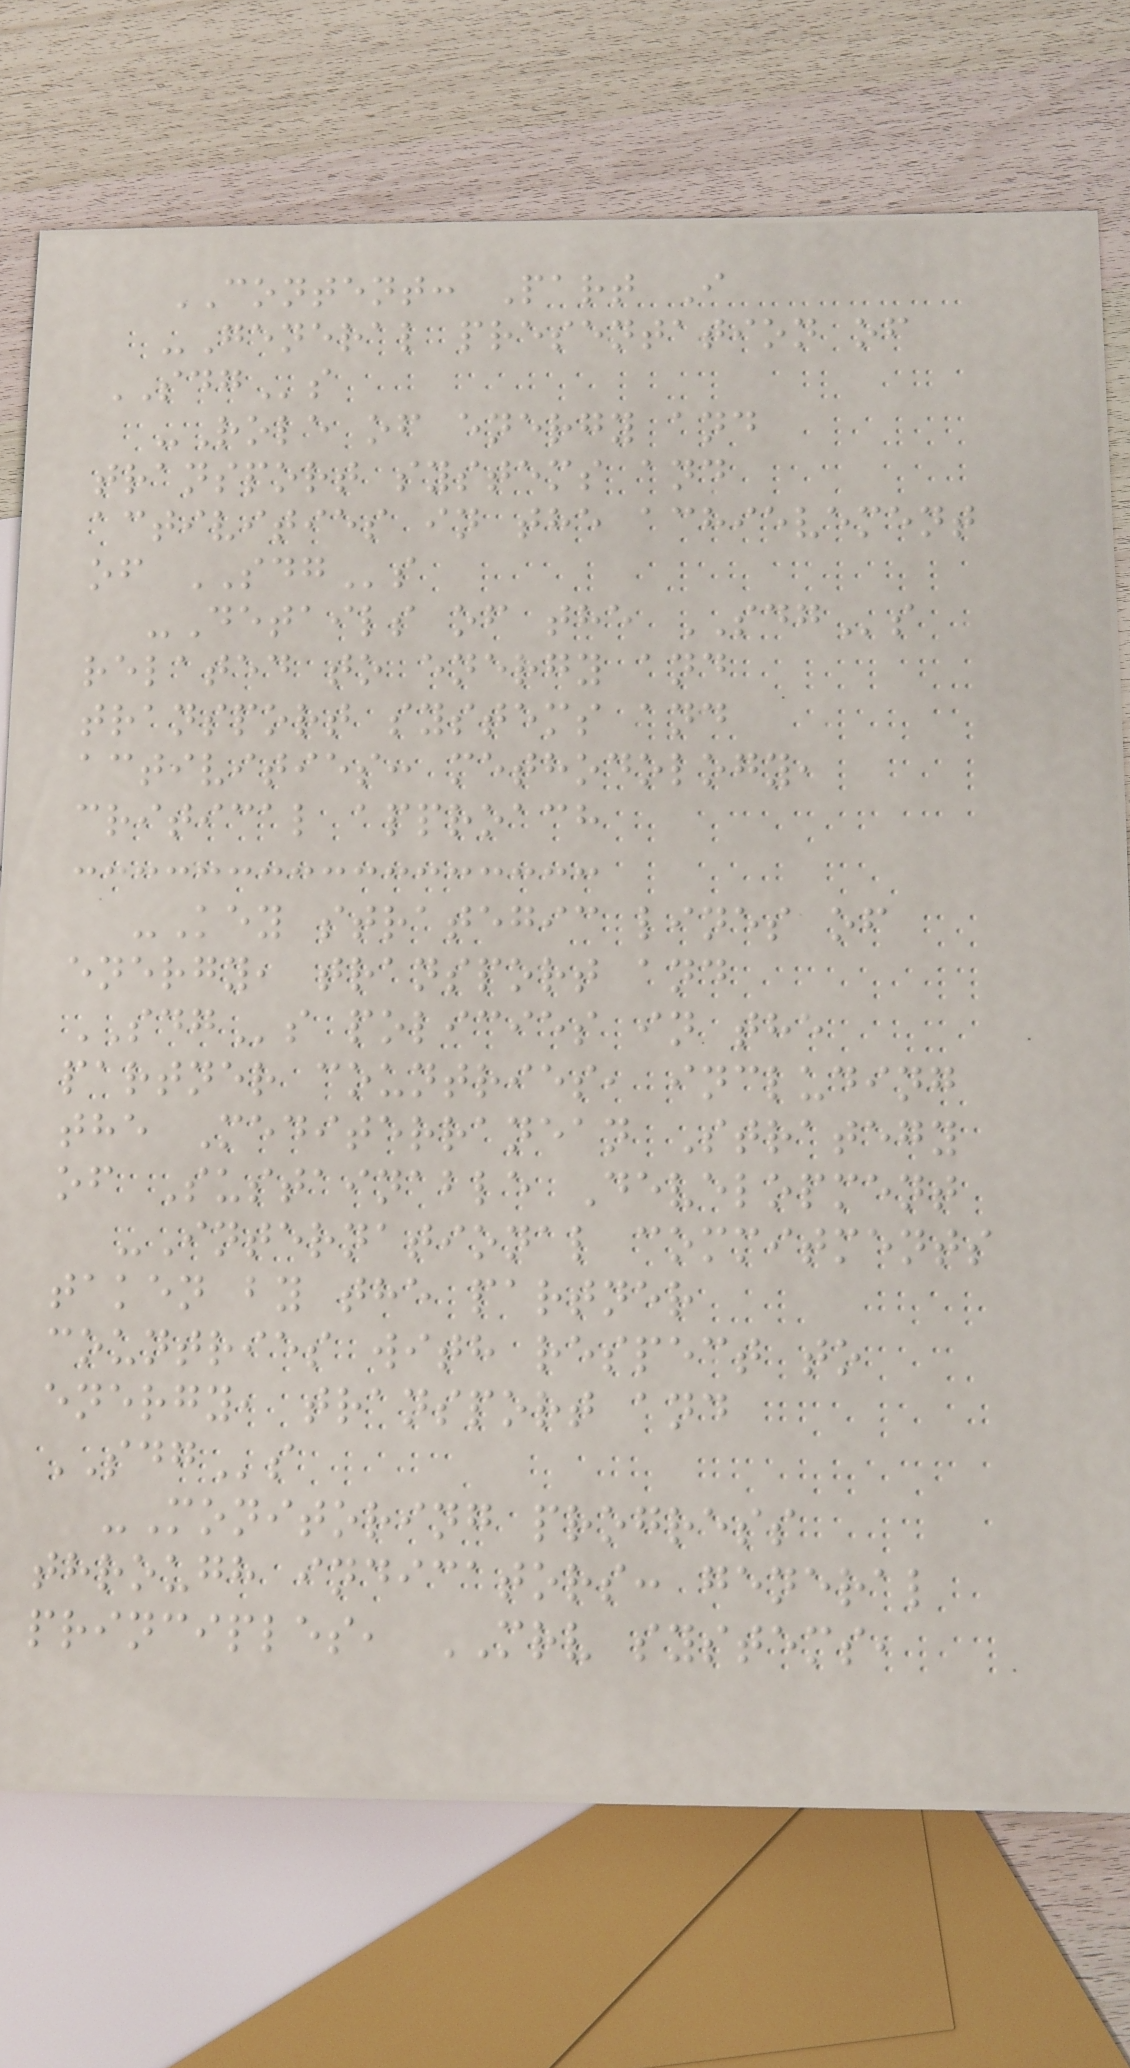CONTENT: Part I
-General presentation of
SDGs
-Role of energy and
transport systems and
activities in the achievement
of SDGs
-Details of the SDGs
related to energy and
transport systems and
activities: methodology,
critical approach
-Key strategic lines of
energy, transport and
SDGs policies in the
partner countries, including
the Mediterranean Strategy
of Sustainable Development
-International commitments
taken by the partner
countries with respect to
energy, transport and
SDGs
-Monitoring progress
through indicators: general
principles, MRV systems,
